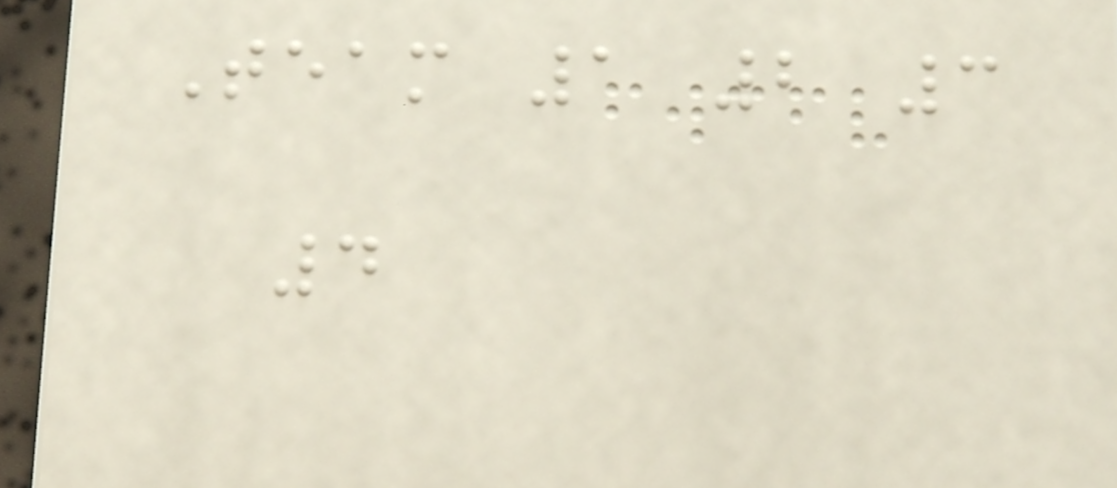Team 1 2 3
4
